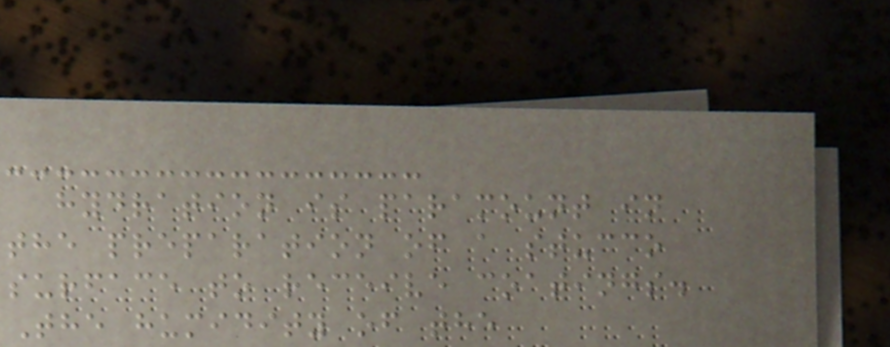hydration is paramount in
the preparation of a stucco
surface to receive coatings.
The humidity of the
